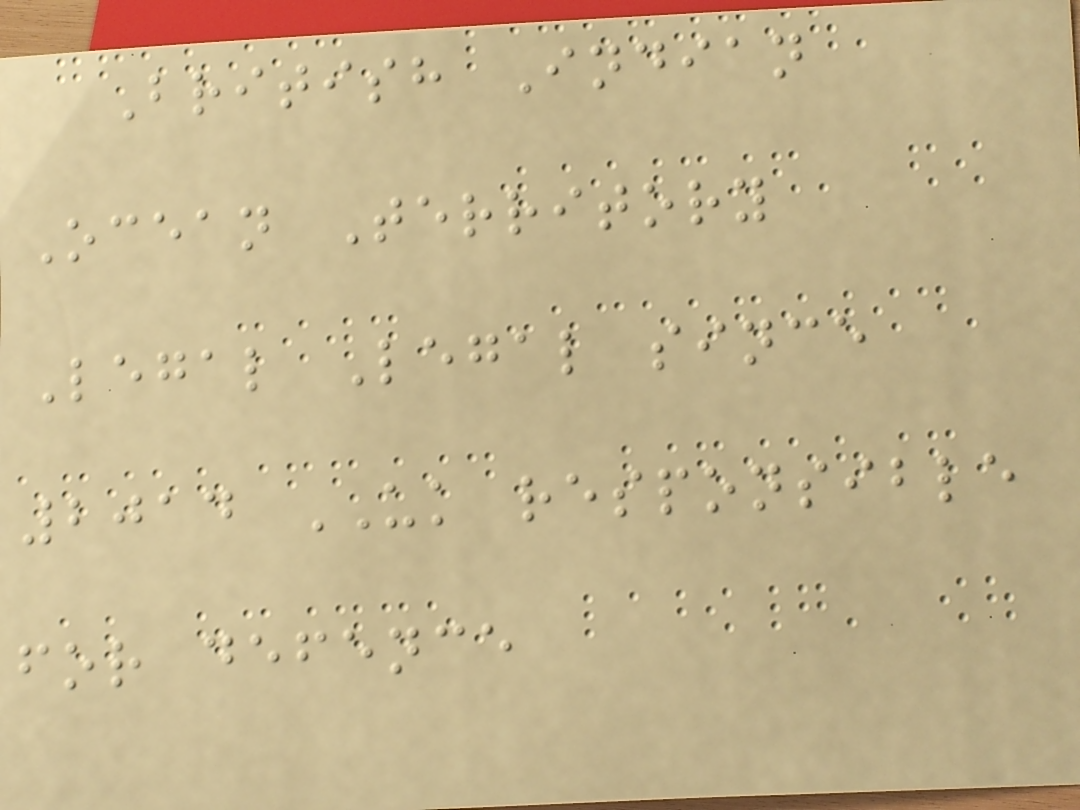British Indian
Ocean Territory
Legal Legal since
2014 UK responsible
for defence
